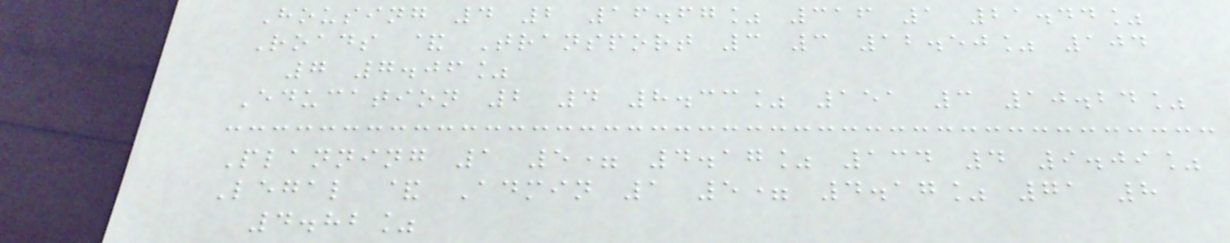Housing 4 2 16.67% 316 1 21.44%
Roads & Transport 3 3 12.50% 104
7 7.06%
Education 2 4 8.33% 151 3 10.24%
Planning 1 5= 4.17% 134 4 9.09%
Legal & Admin 1 5= 4.17% 71 8
4.82%
